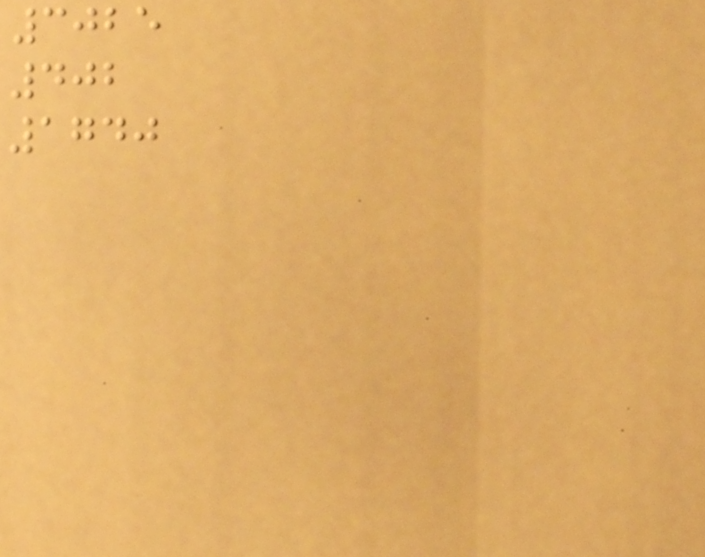3025
402
1740
